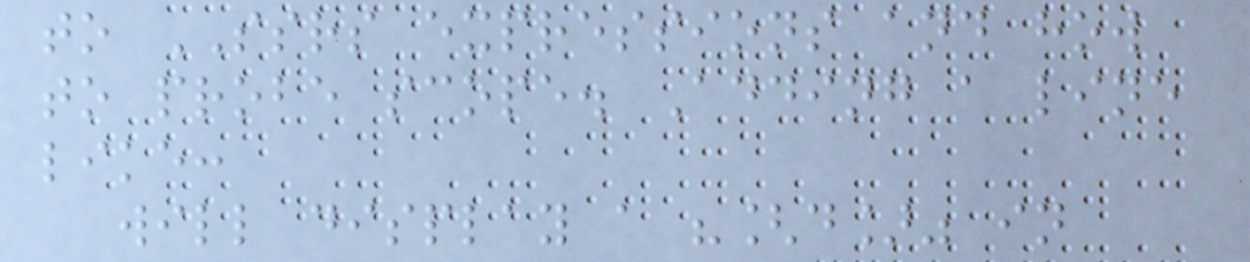to SSRS expressions and how
to probe scope. Adding a line
like:
will display a "[d]" in
